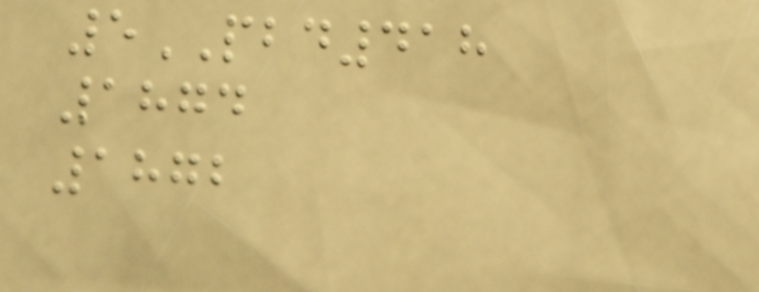5PBD418
1874
1872
